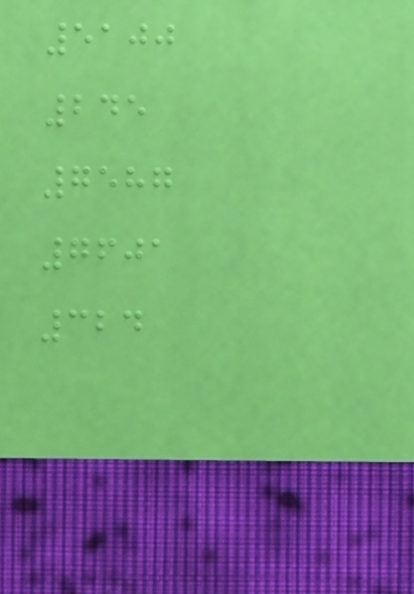5100
245
7587
7601
324
